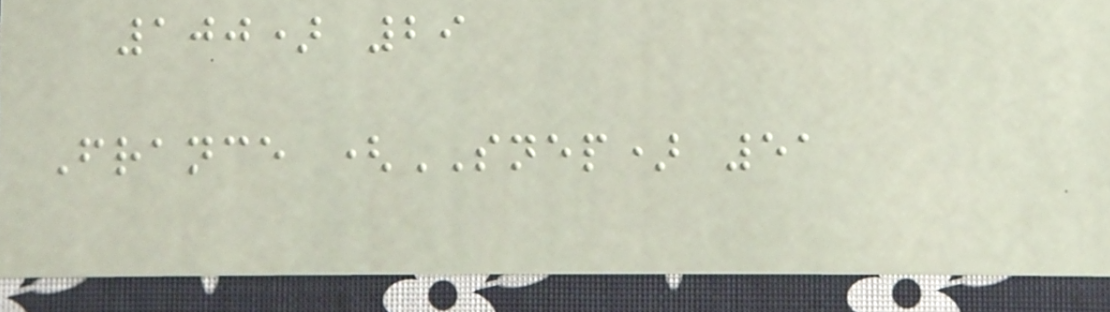100) 29
France (SNEP) 51
